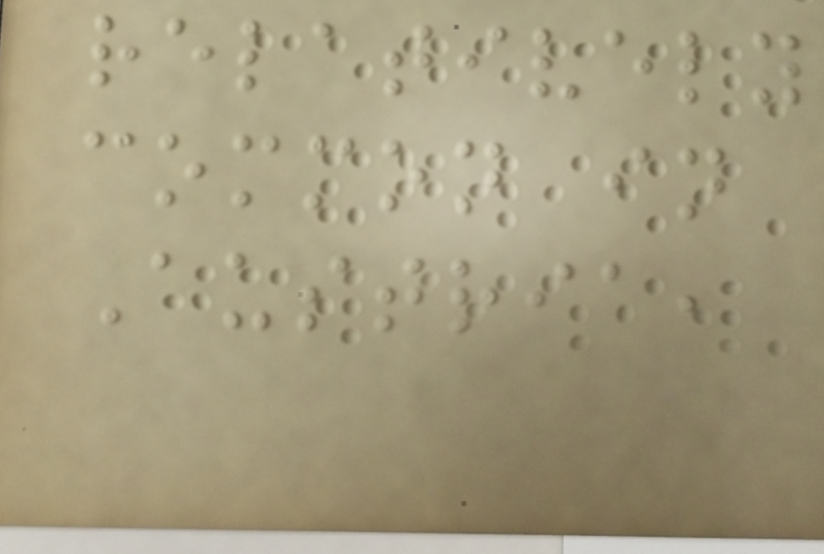relatively
common in
Austria,
